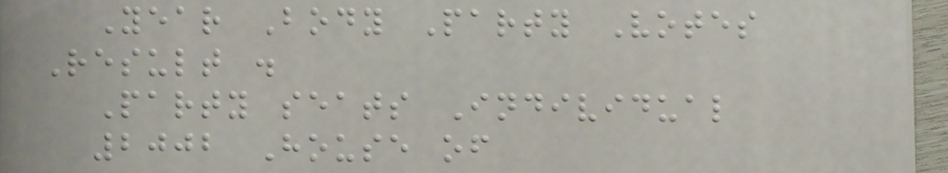Year Body Party Votes
Result .
Party seats Individual
2002 House of
